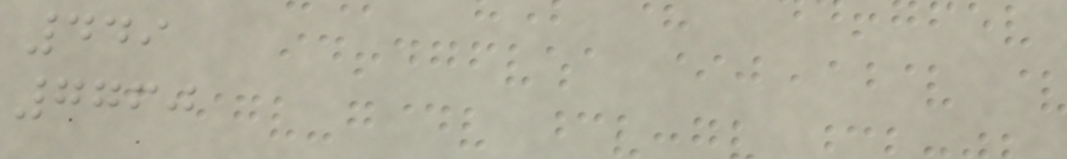449
7760
